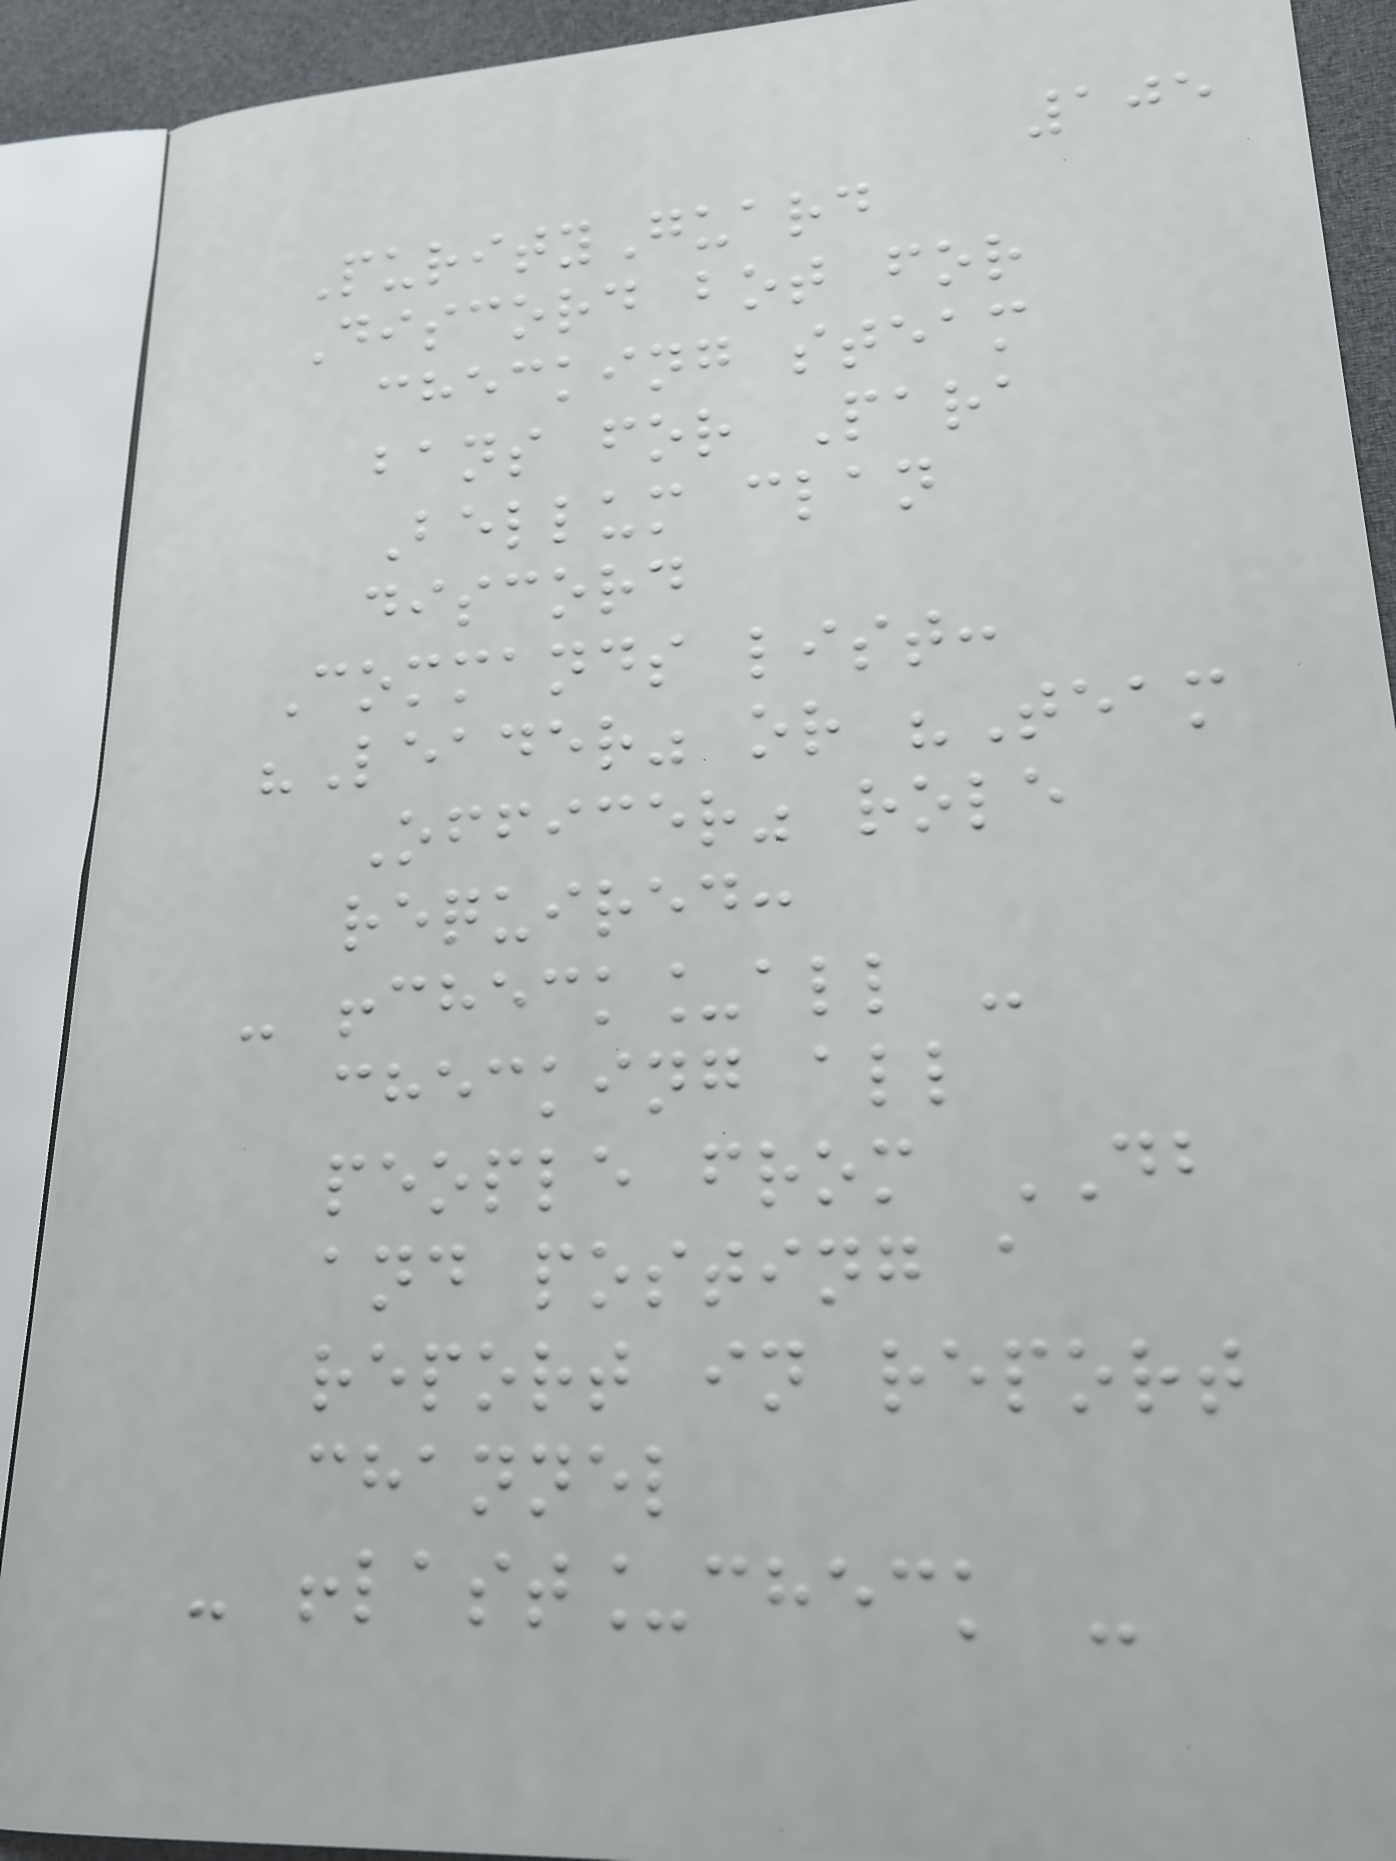105
PurityGuard
Discord bot for
checking steam
bans for Para
Bellum clan
discord
Commands list:
"Leader" or "Team
Officer" role
required:
- !check_all -
checking all
people from DB
and posting a
report in report
channel
- !last_check -
